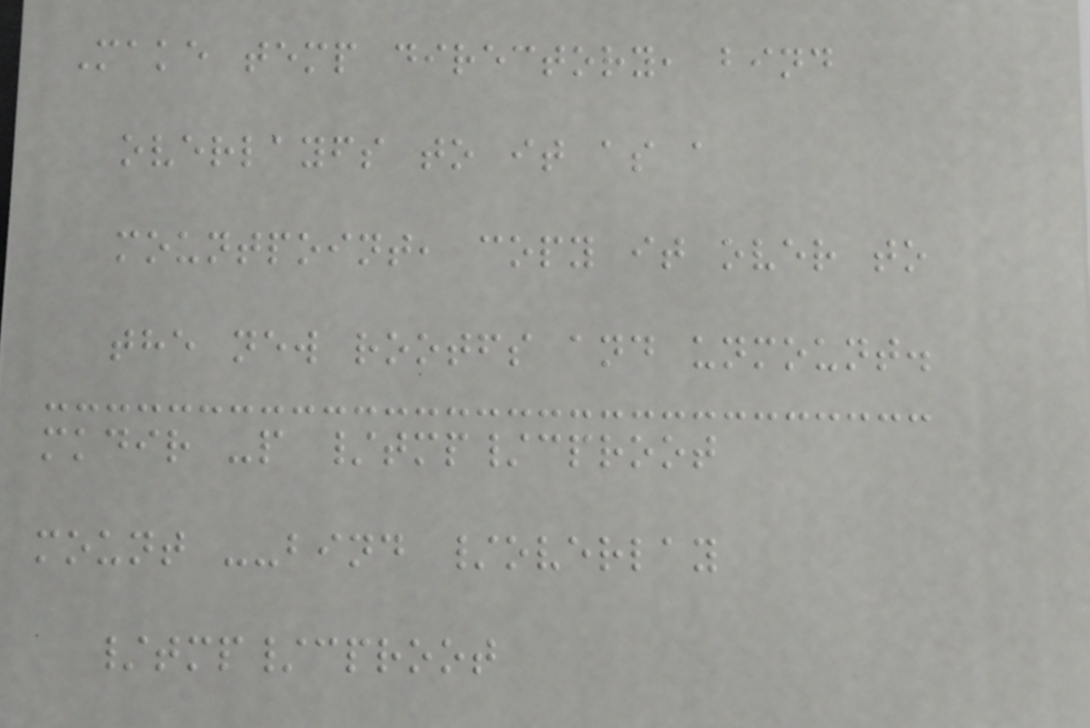Make temp directory, bind
overlayfs to it as a
mountpoint, copy it over to
the new rootfs and unmount.
mkdir -p /tmp/cproot
mount --bind /overlay
/tmp/cproot
